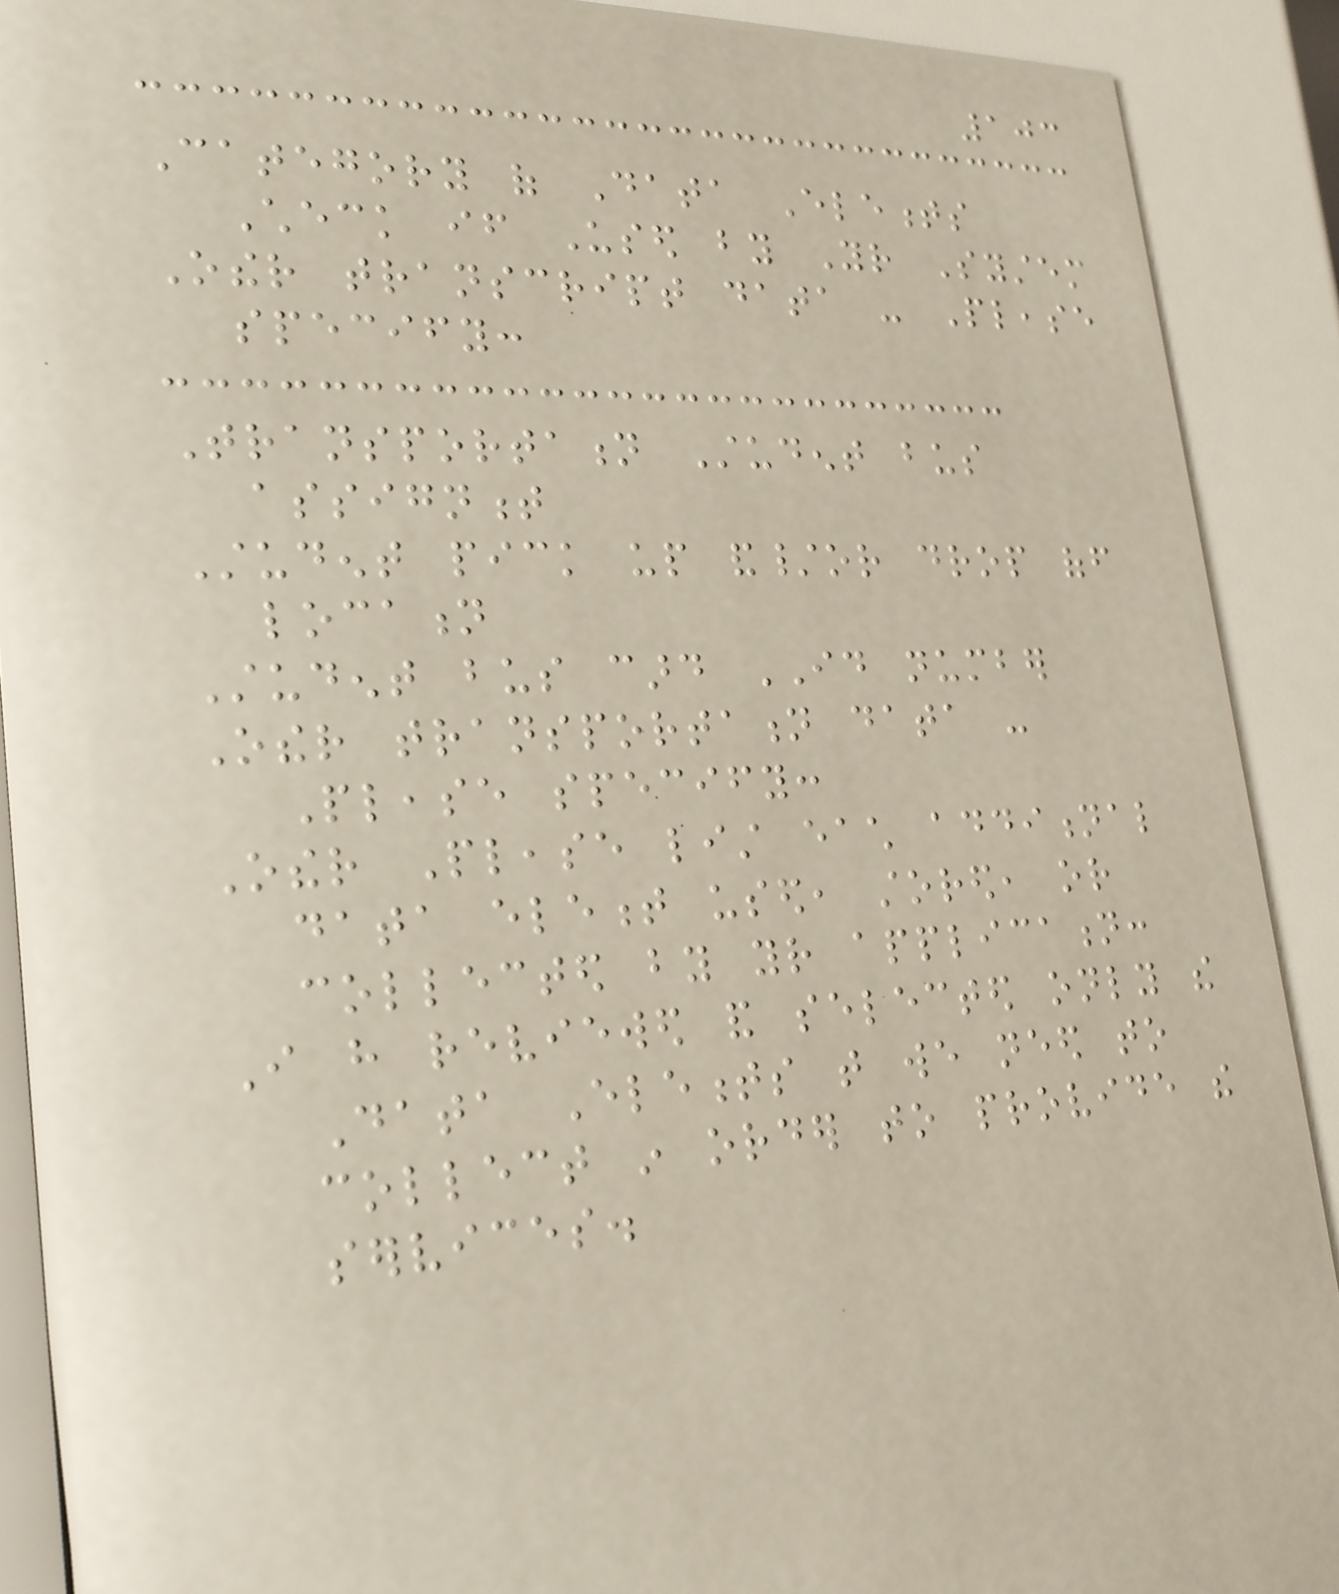103
Category of Data Elements
Check if Used by Your System
Other transcript data - Please
specify:
Transportation Student bus
assignment
Student pick up and/or drop off
location
Student bus card ID number
Other transportation data -
Please specify:
Other Please list each additional
data element used, stored, or
collected by your application:
I have reviewed and selected only the
Data Elements that we need to
collect in order to provide the
services.
